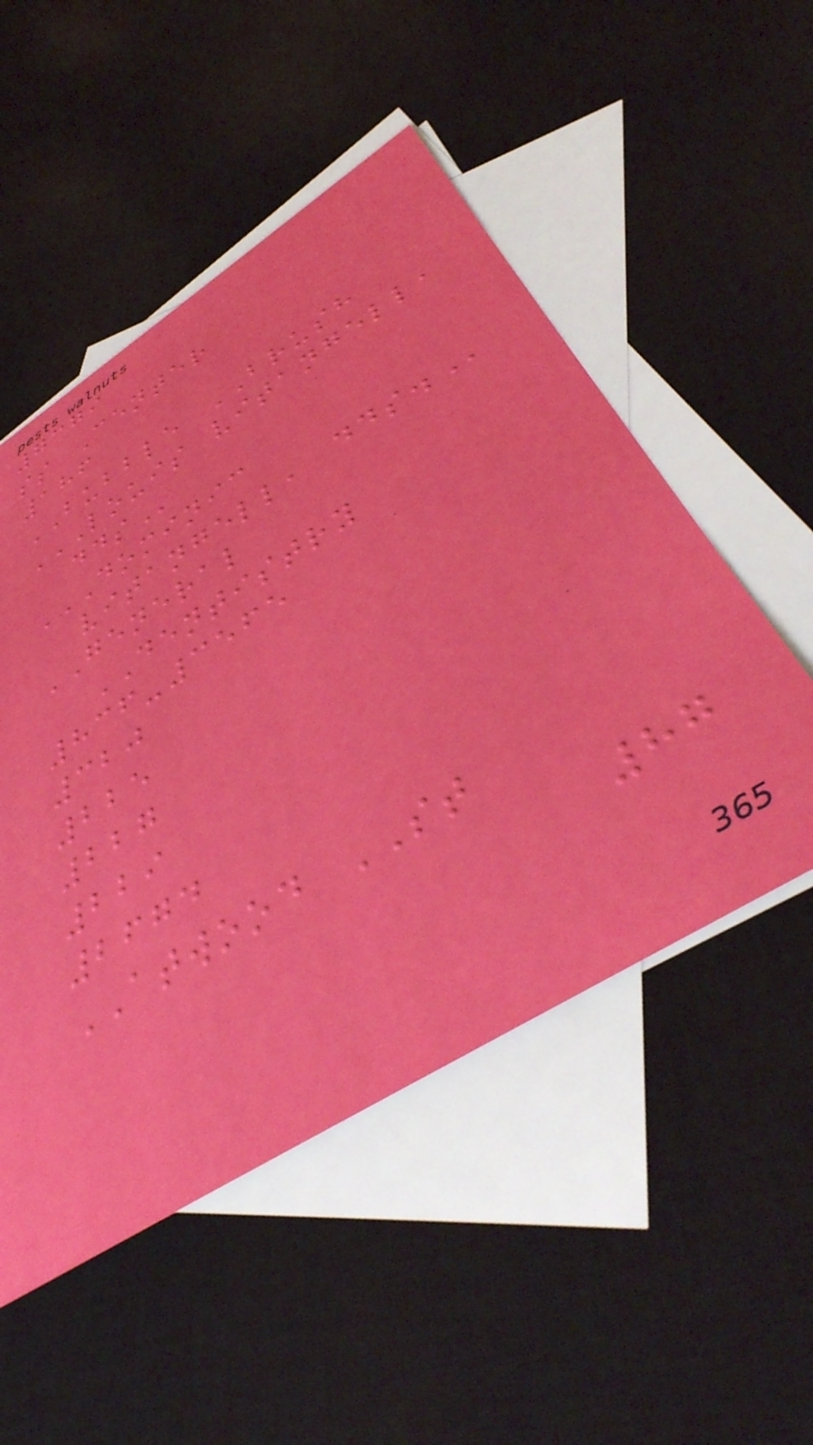7379
ss Center
186
BUBBLE BRUSH
LOUIS VITANGELL,
DDS
DOMINIC
VITANGELL, DDS.
GENERAL
DENTISTRY
836-3565
320
225
227
229
2674
ATWOOD ST
87
